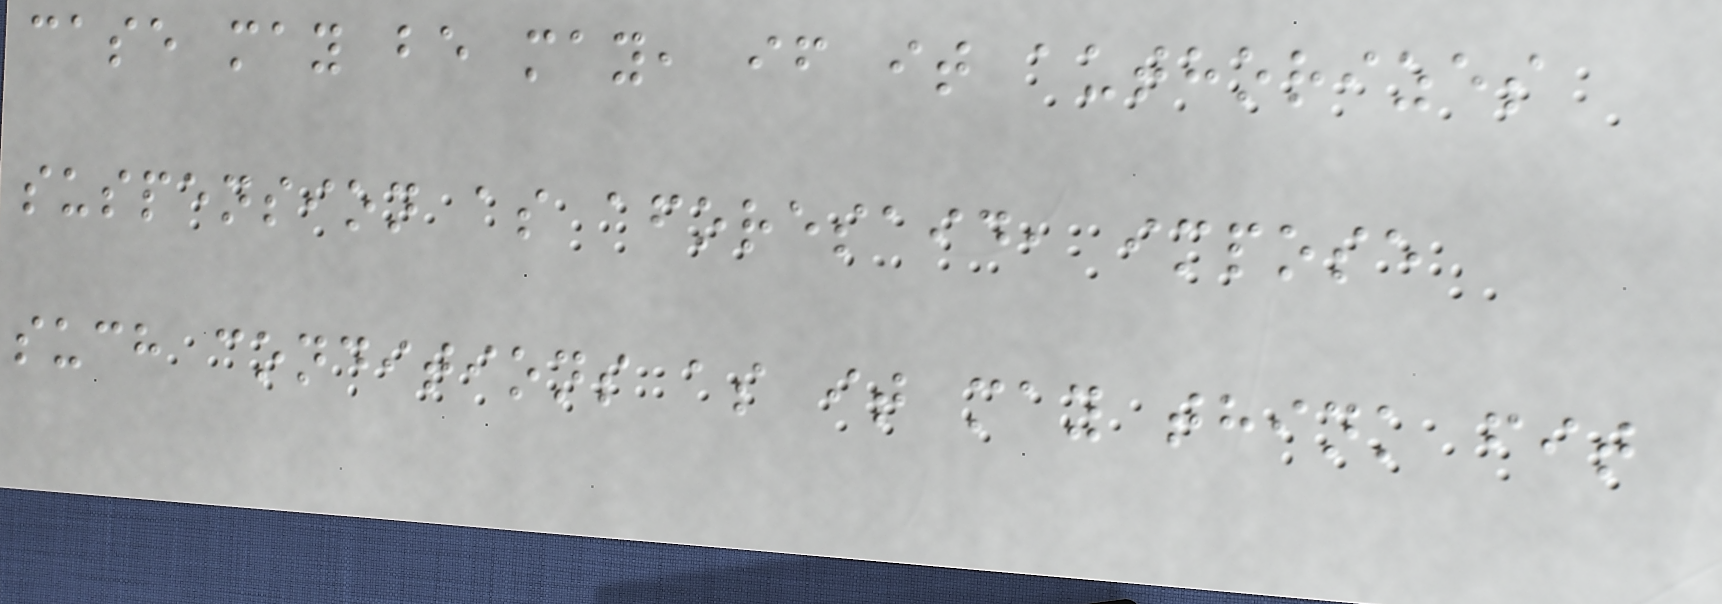case may be may, if it authorizes
suspension as aforesaid, impose
such conditions as it may think fit
